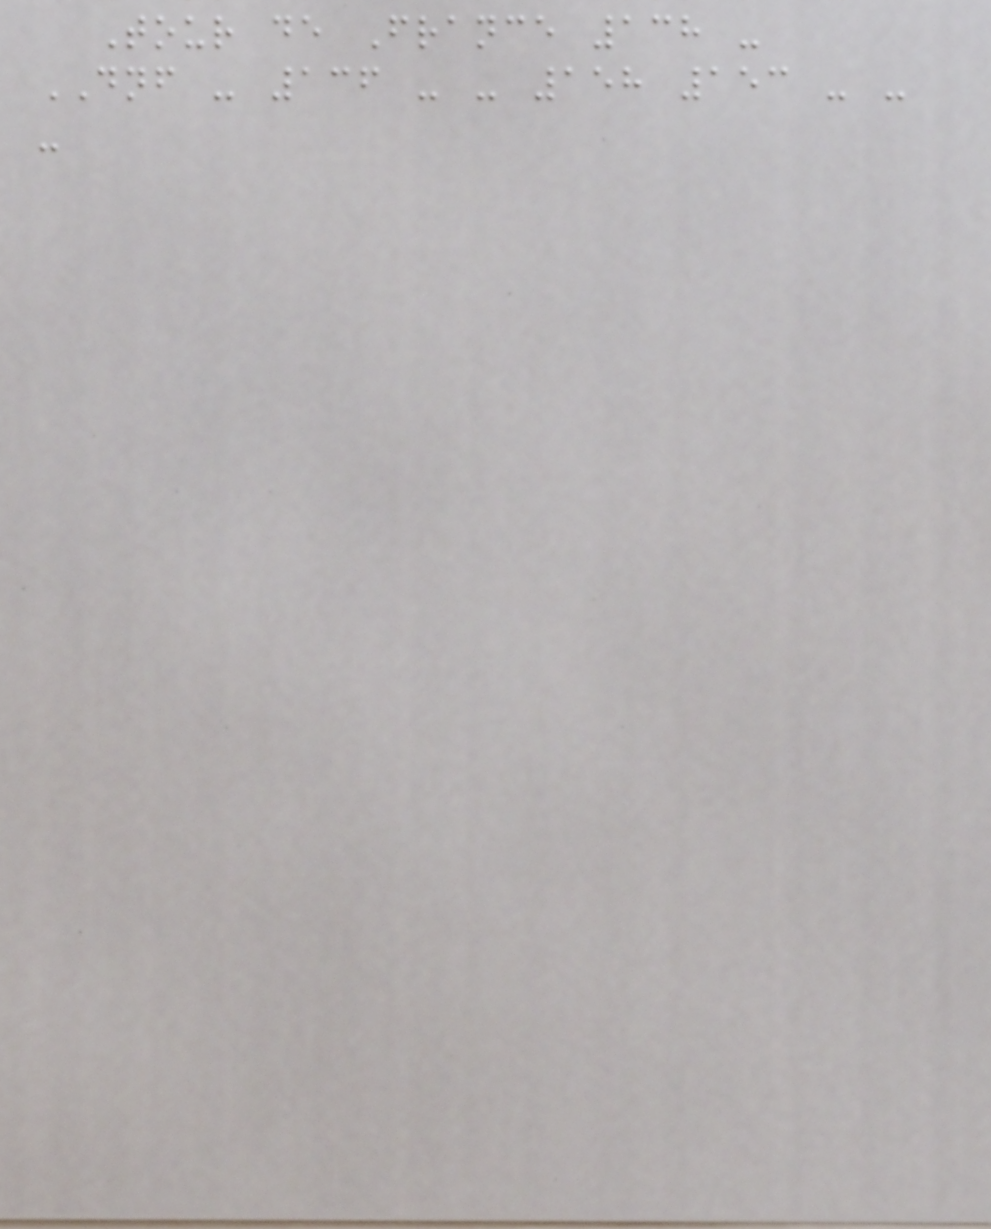Tour de France 138 -
DNF - 136 - - 158 153 - -
-
